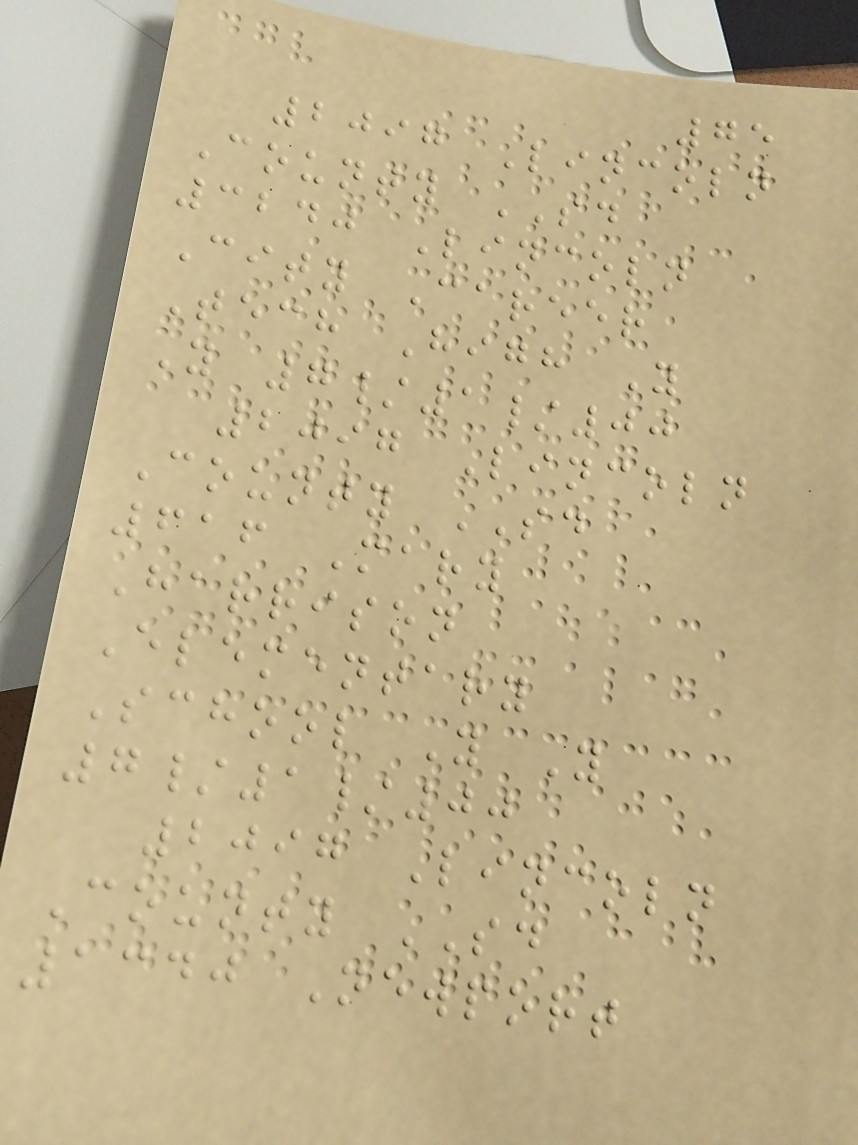75
2097 Lincoln
County SD
3240 Lincoln
City Career
Tech High Y
Y 7/1/00
2097 Lincoln
County SD
616 Mary
Harrison
Elementary
School Y Y
7/1/00
2097 Lincoln
County SD
1340 Newport
